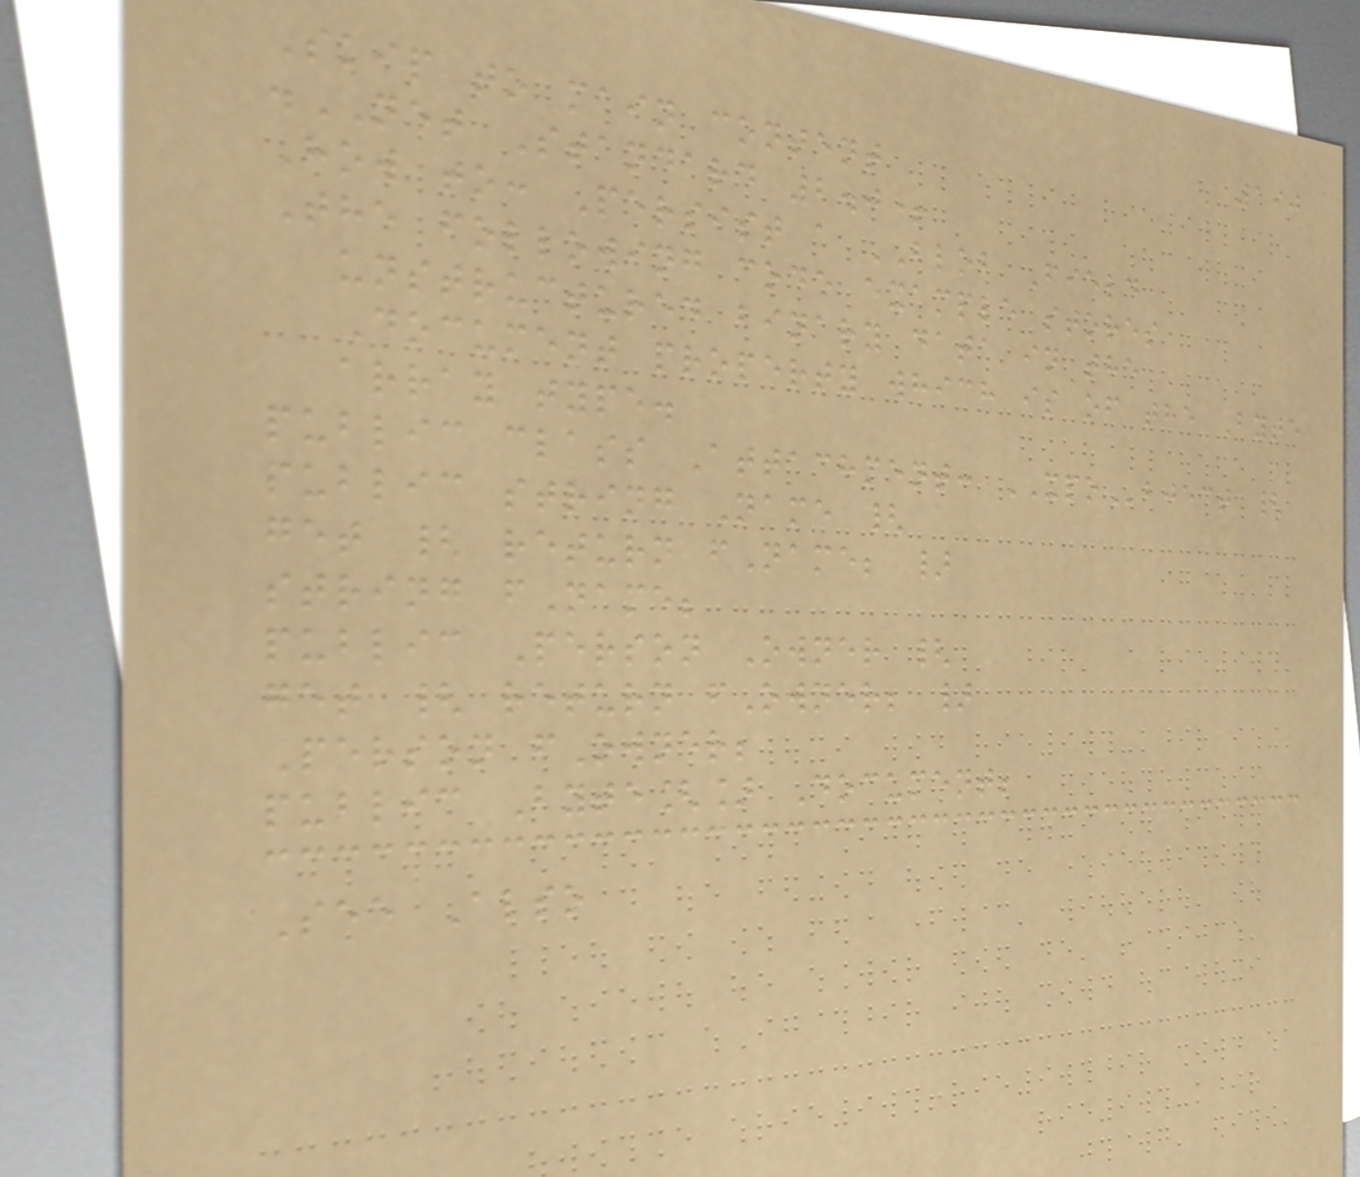190
Skip to main content
.NET Standard 2.0+
How to: Persist a BLOB Field
The following code example stores
unstructured binary data in the
Document property which is of the Byte
array type.
public class Attachment: XPObject {
public string Name {
get { return fName; }
string fName;
public Person Owner {
get { return fOwner; }
Person fOwner;
public Byte[] Document;
See Also
